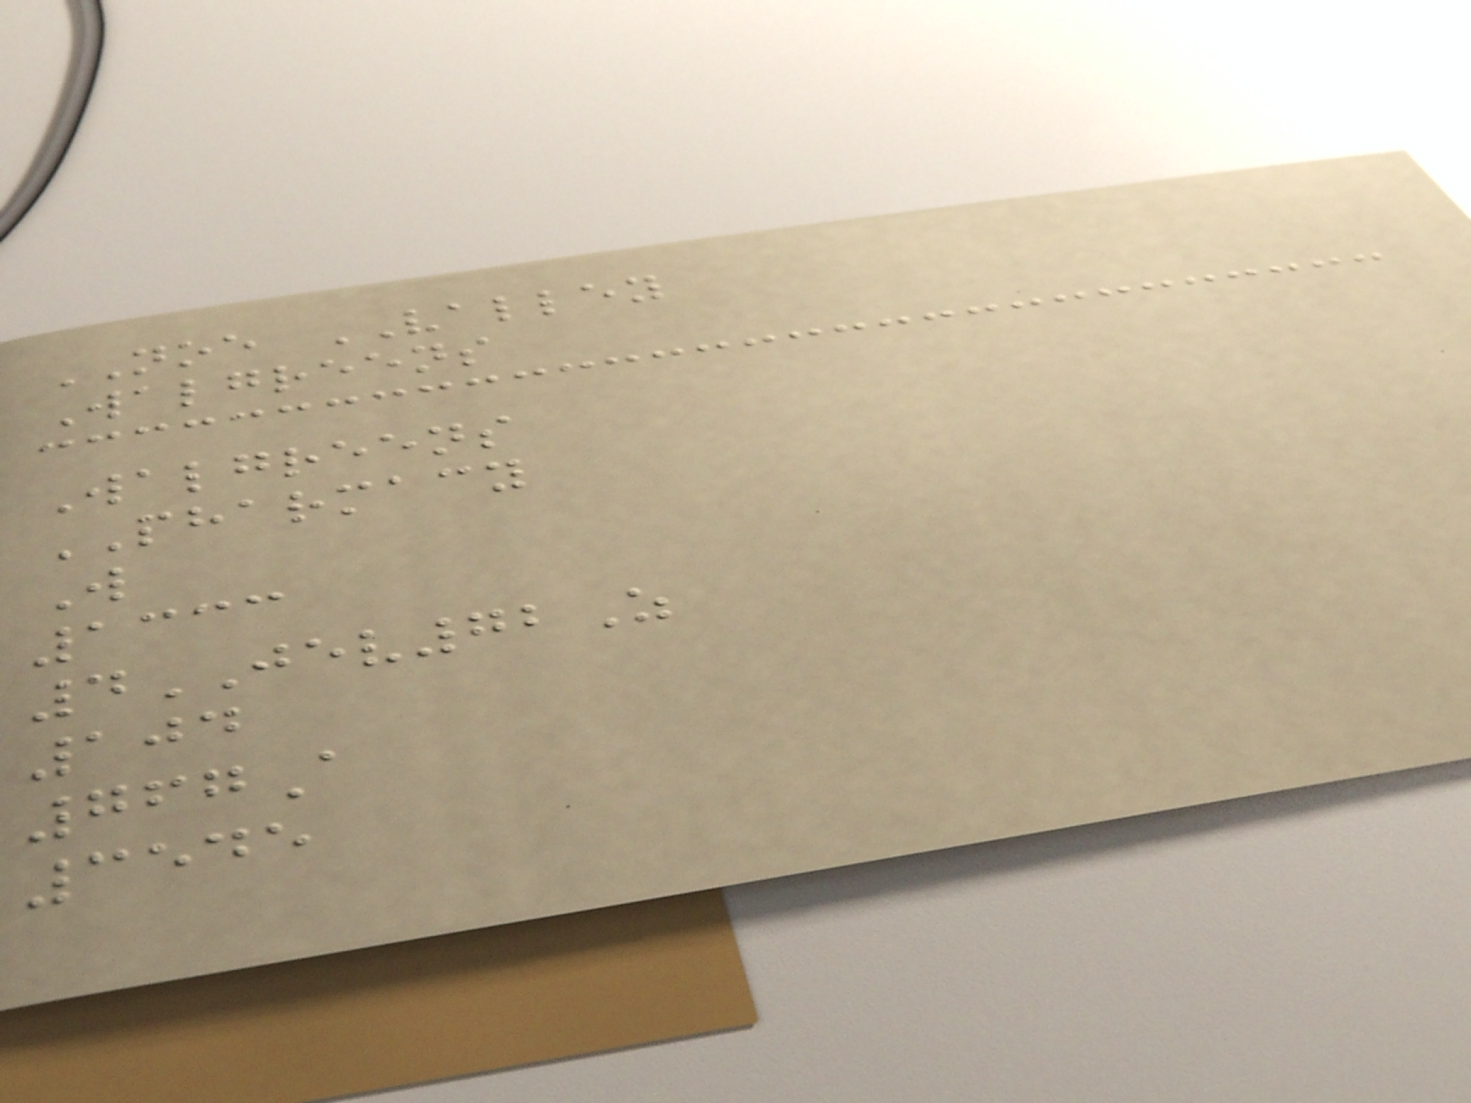NOE VALLEY
Walgreens
Walgreens
PHARMACY
W
1333
4JEV72Z
104
767A
3545
